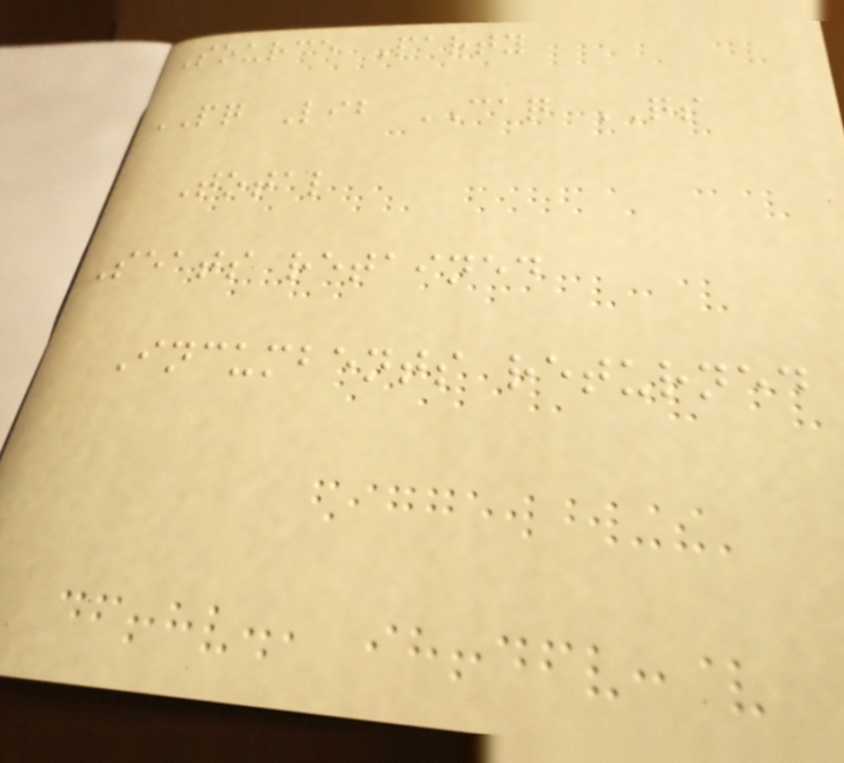Source Party
PQ Lib CAQ QS
Total
Seats retained
Incumbents returned
